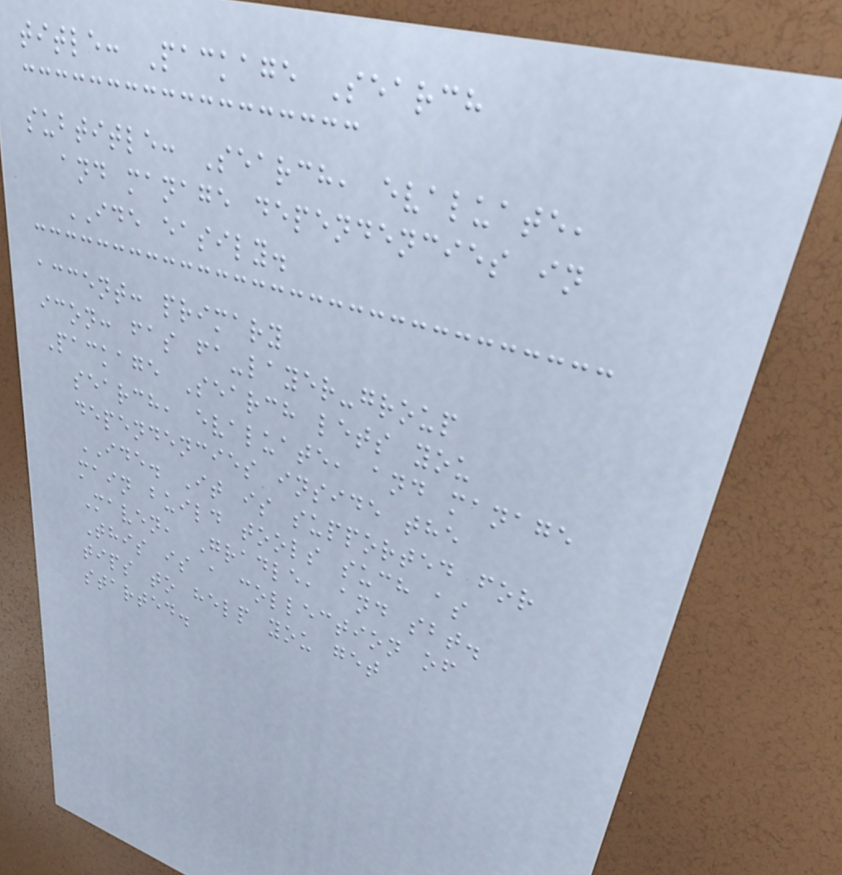title: Package Search
subtitle: Search, evaluate,
and manage dependencies in
IDE easily.
accent: primary
icon: fas fa-layer-group
Package Search lets you
search, evaluate, and manage
dependencies inside the
IDE. It is supported for
main build tools such as
Maven, Gradle, and sbt.
This is a collection of
tips to help you get
started.
